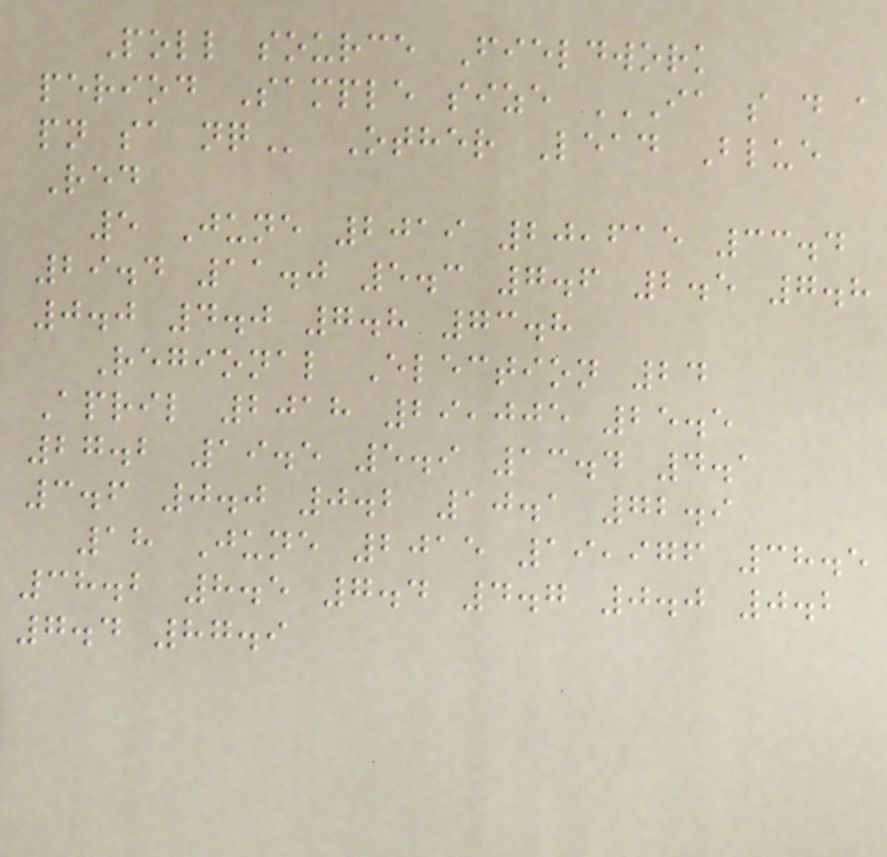Poll source Fieldwork
period Sample size IA S D A
PN SA NQ Other Lead Blue
Red
5 June 2019 20,615 33.4
29.4 11.0 5.3 7.6 2.5 7.8
0.0 4.0 7.8 73.8
Regional Election 24
April 2018 29,005 25.5
27.2 19.5 5.9 13.4 4.1
3.6 0.0 0.2 10.1 72.9
18 June 2015 19,976 38.5
38.2 8.5 7.4 4.7 0.0 0.2
7.4 87.9
